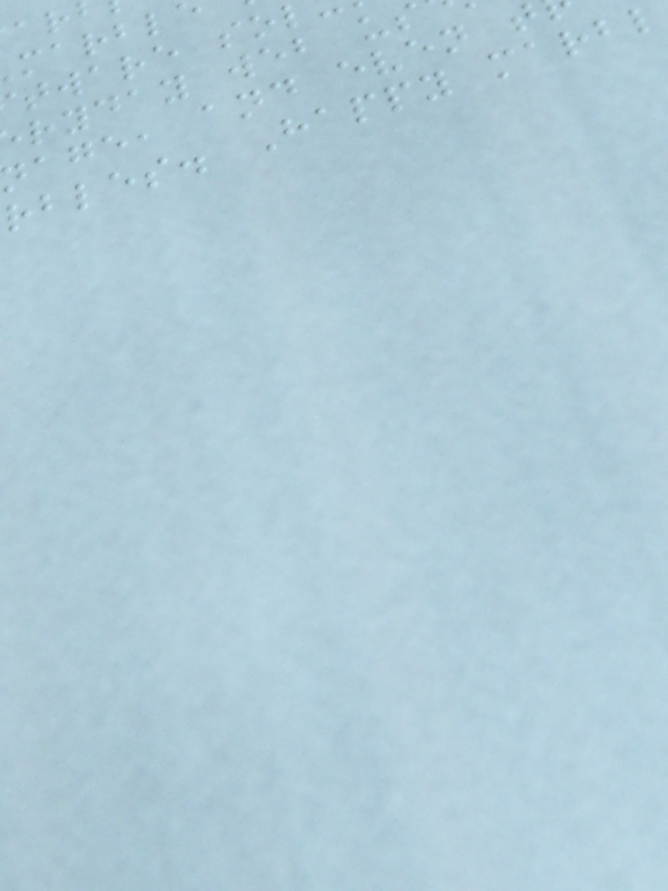tware so
ryday web u
age, and even
rbles. Happy marbl
